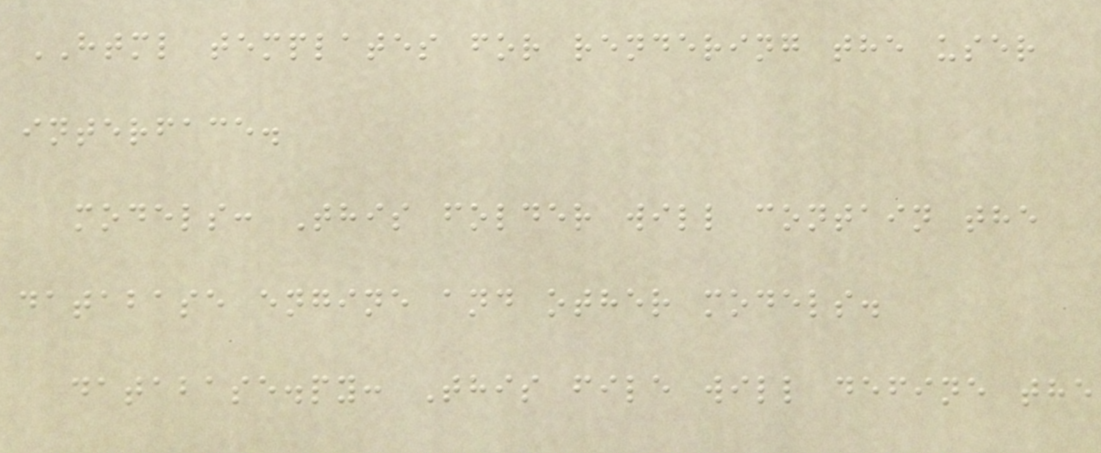HTML templates for rendering the user
interface.
models: This folder will contain the
database engine and other models.
database.py: This file will define the
